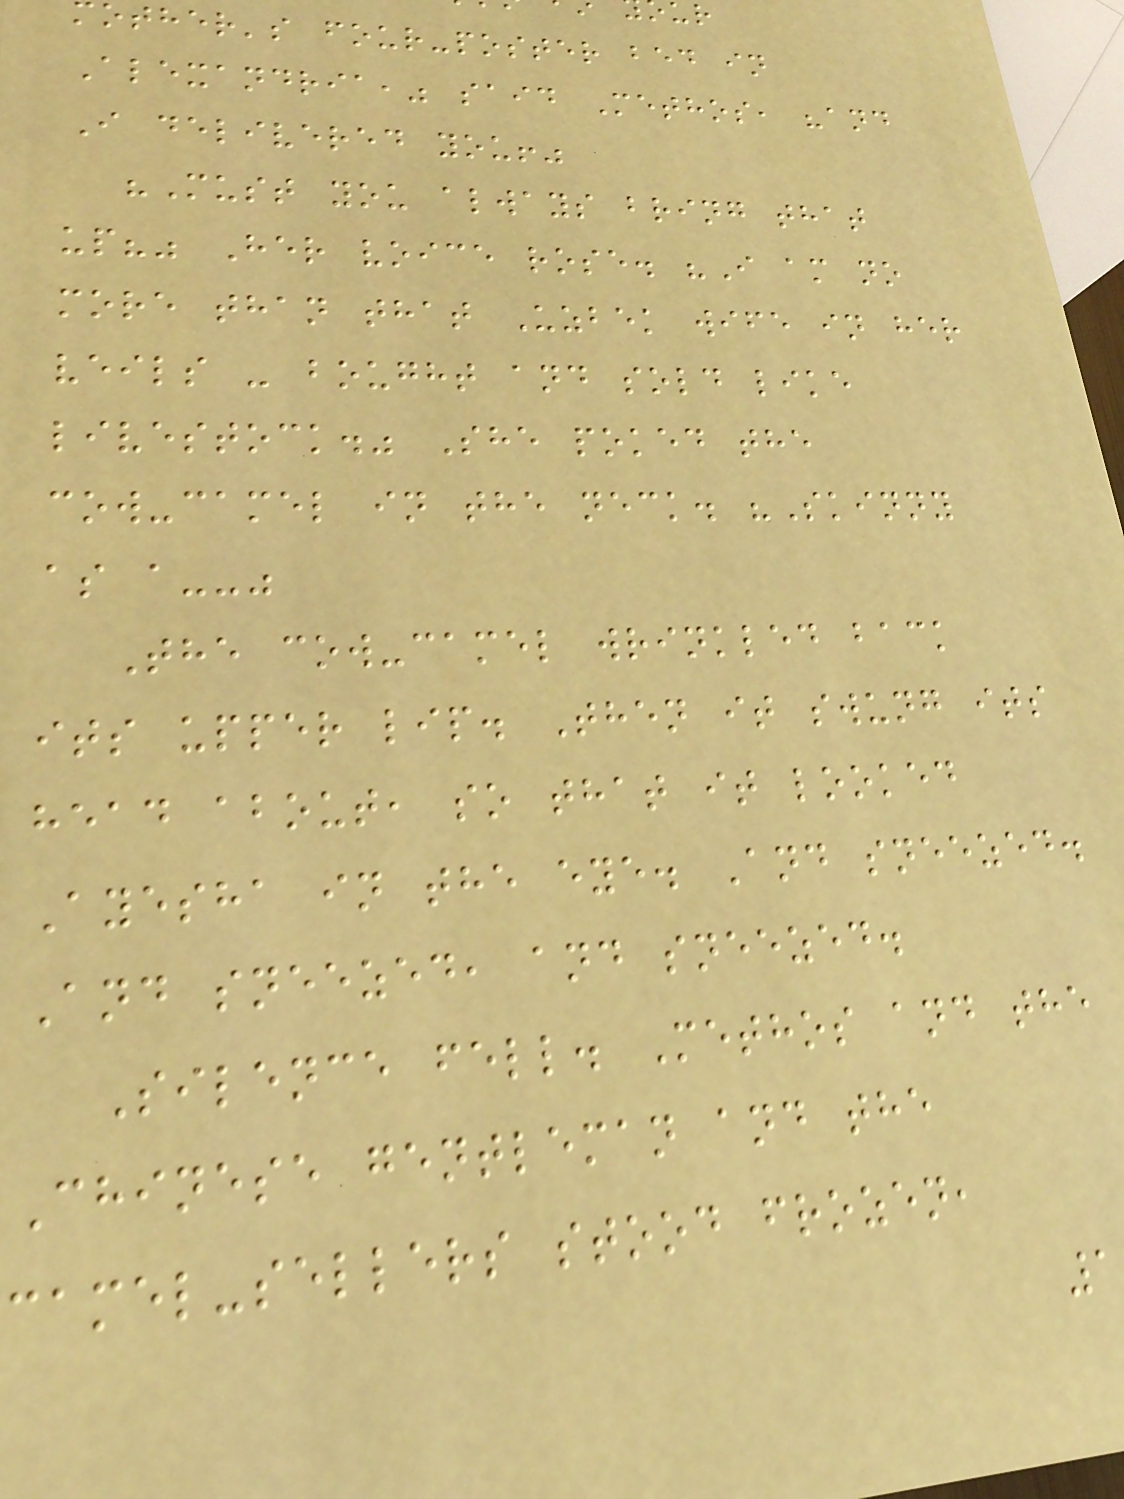other's four-poster bed in
Alexandria," said Methos, "and
I delivered you!"
"Must you always bring that
up?" Her voice rose. "I am no
more than that Uzbek wife in her
veils - bought and sold like
livestock." She poked the
cow-camel in the neck. "Skinny
as a--"
The cow-camel wrinkled back
its upper lip. Then it swung its
head about, so that it looked
Ayesha in the eye. And sneezed.
And sneezed, and sneezed.
Silence fell. Methos and the
Chinese gentleman and the
camel-sellers stood frozen,
